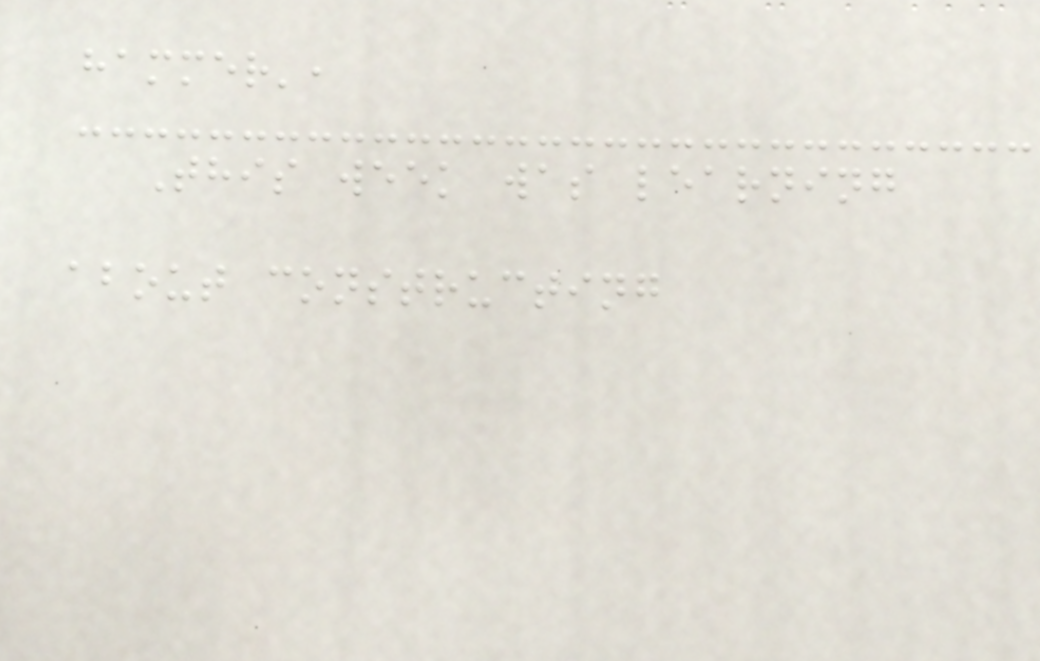hammer',
This week was learning
about constructing
